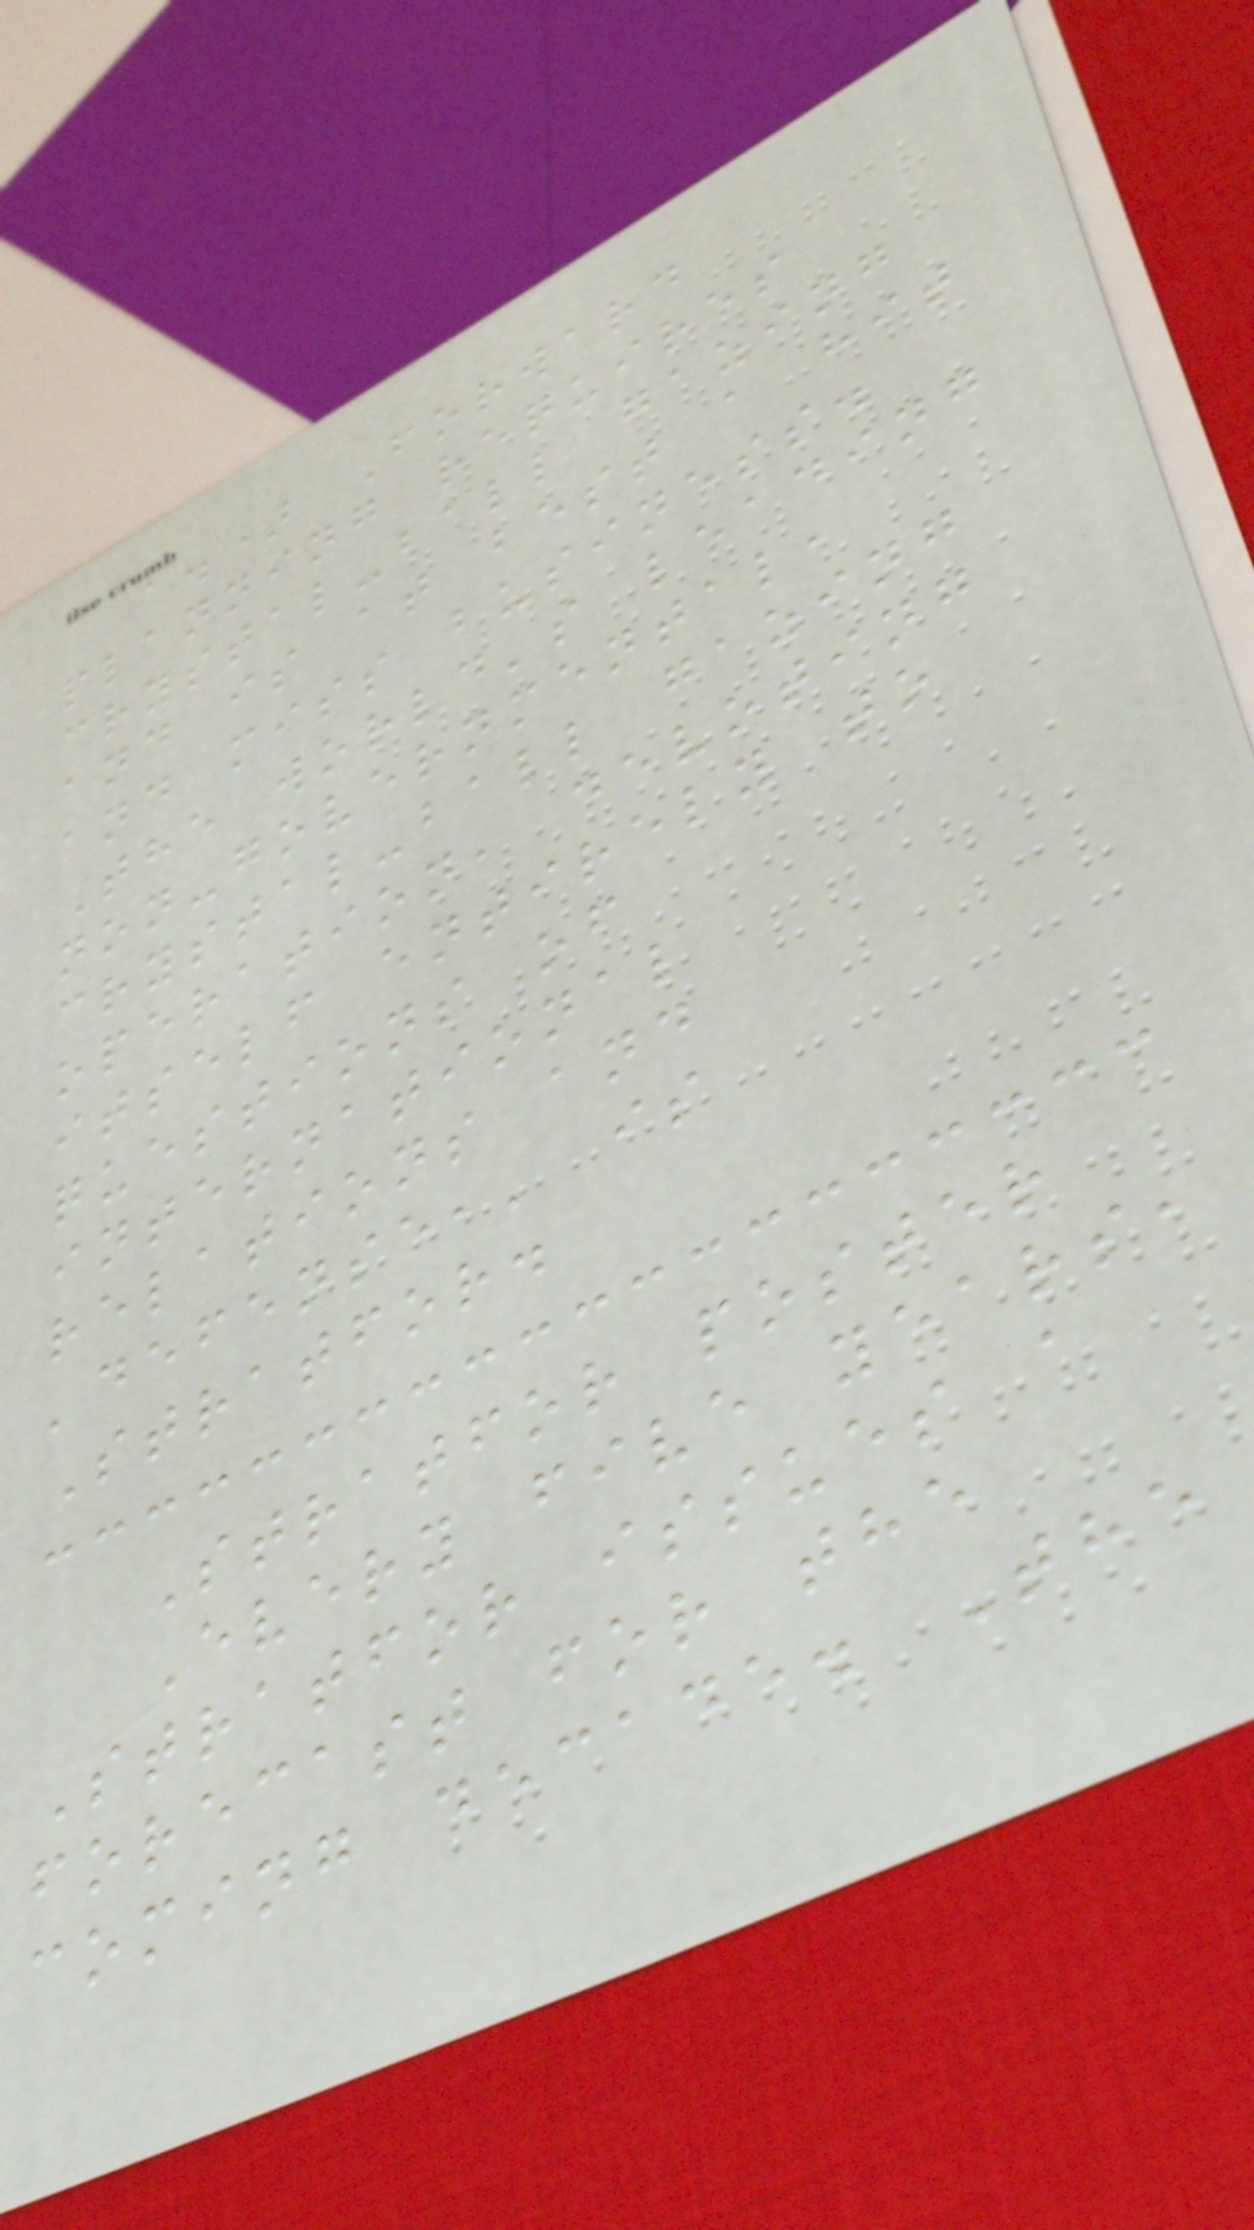a.) Forward
planning requires
crystal-ball gazing
and is at best a hit
and miss business.
The world's leading
non-governmental,
crystal-ball gazing
operation, devoting
itself entirely to
questions of
international
relations and
'defense,' is
Stratfor.
Stratfor poster
Every five years,
Stratfor issues a
forecast for the
coming decade. The
